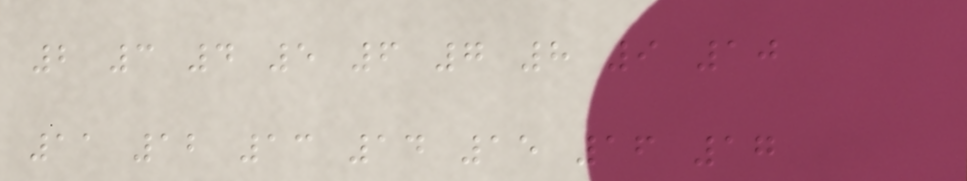2 3 4 5 6 7 8 9 10
11 12 13 14 15 16 17
